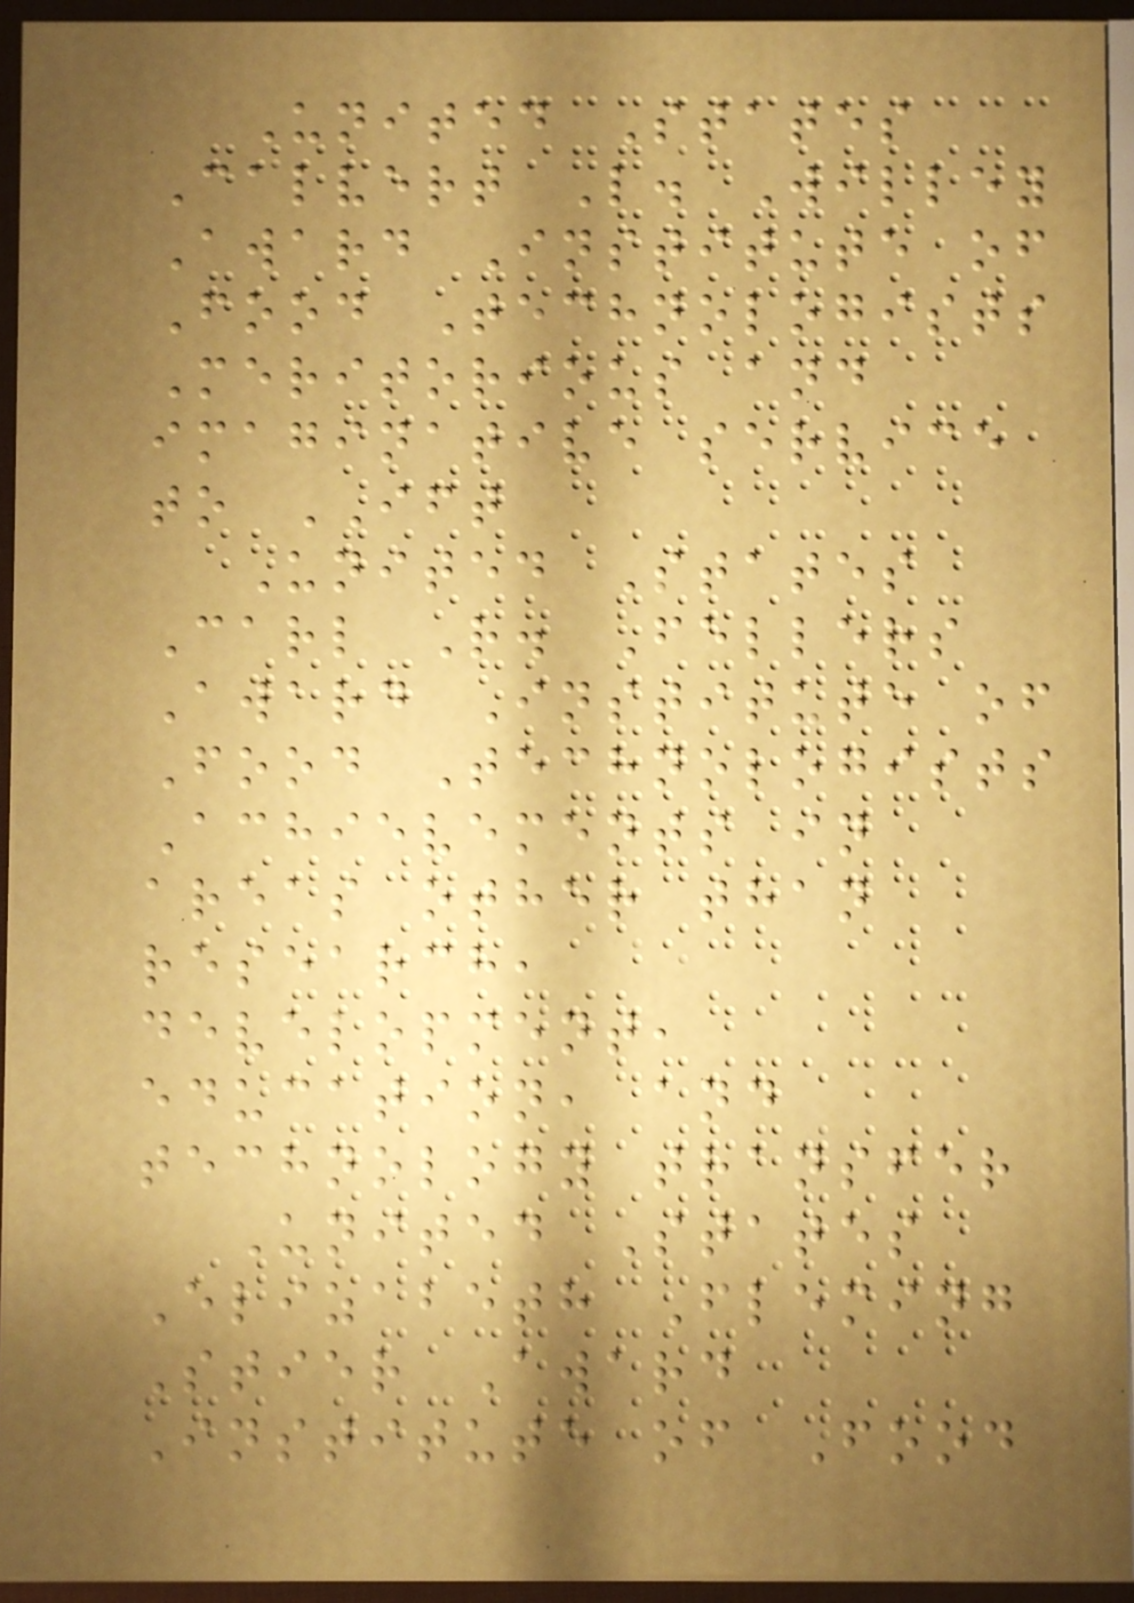United States
Calvert L. Willey
Award Institute of
Food Technologists
Meritorious and
imaginative service
to IFT
United States
Carl R. Fellers
Award Institute of
Food Technologists
Achievements in
areas other than
research,
development,
education, and
technology transfer
United States
Elizabeth Fleming
Stier Award
Institute of Food
